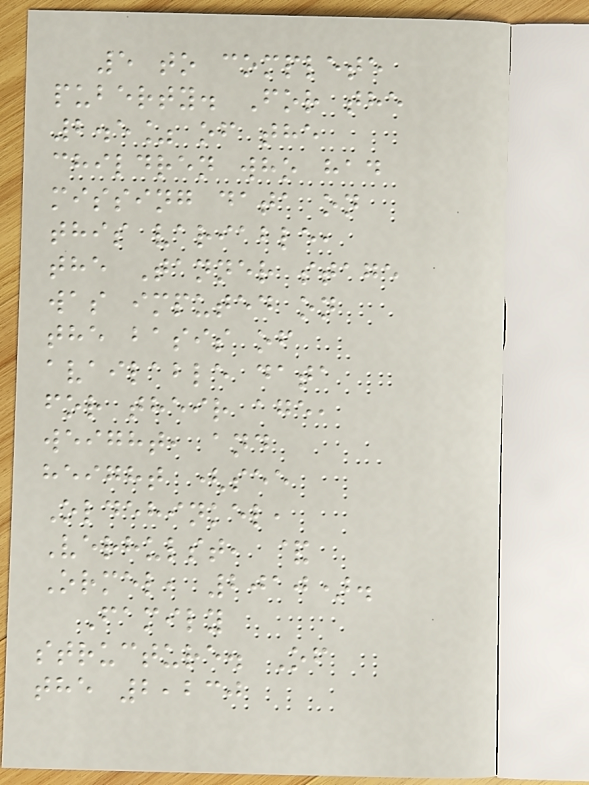5 to complete
puberty. For the
2.5% of the
children who had
missing data on
this variable,
the Tanner stage
was imputed on
the basis of
available data
for their age,
weight, and
height (see
Oldehinkel,
Verhulst, &
Ormel, 2010).
Family
structure. Of
the 2,230
